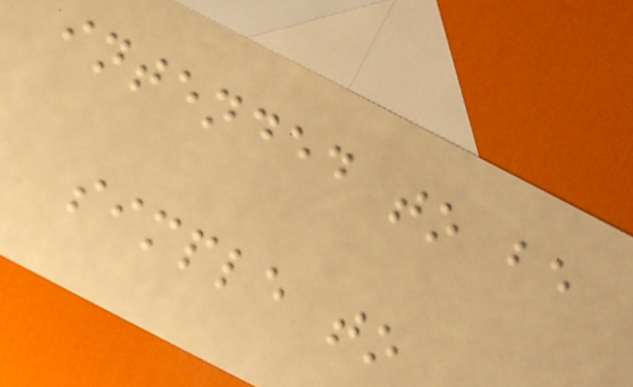intended to be
simple to
